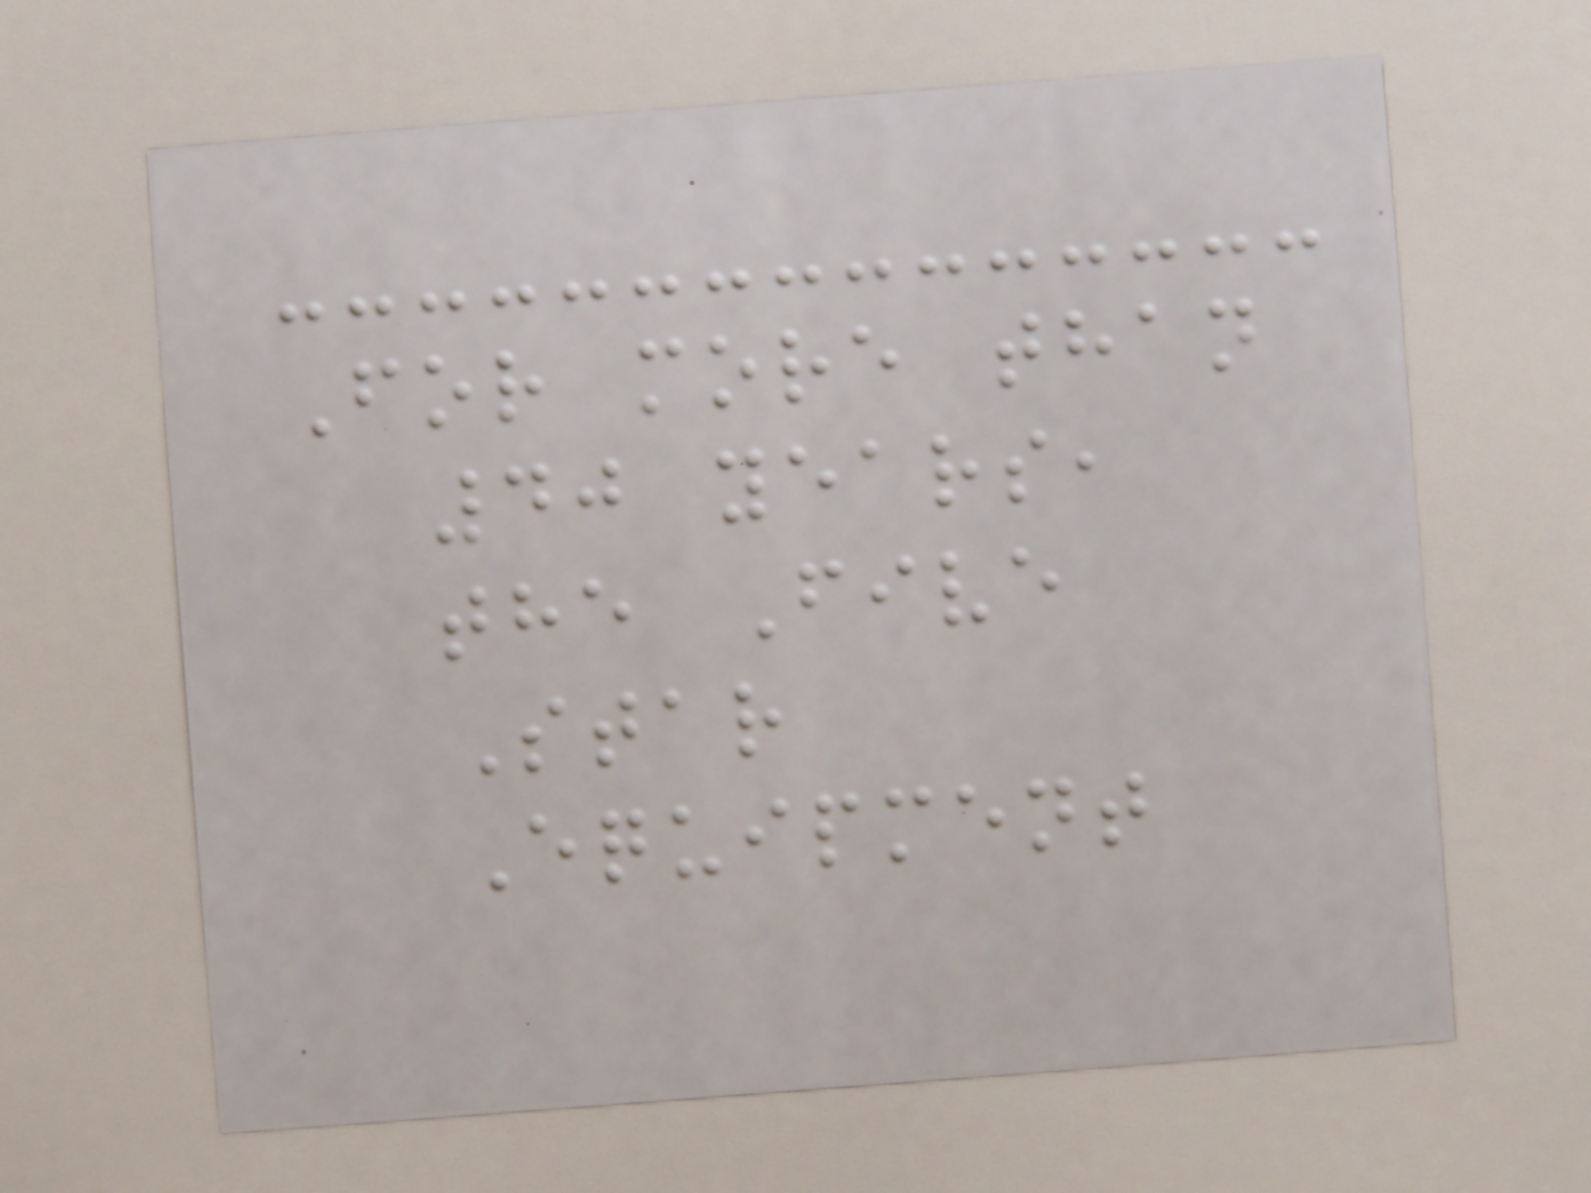For more than
40 years,
the Five
Star
Equipment
